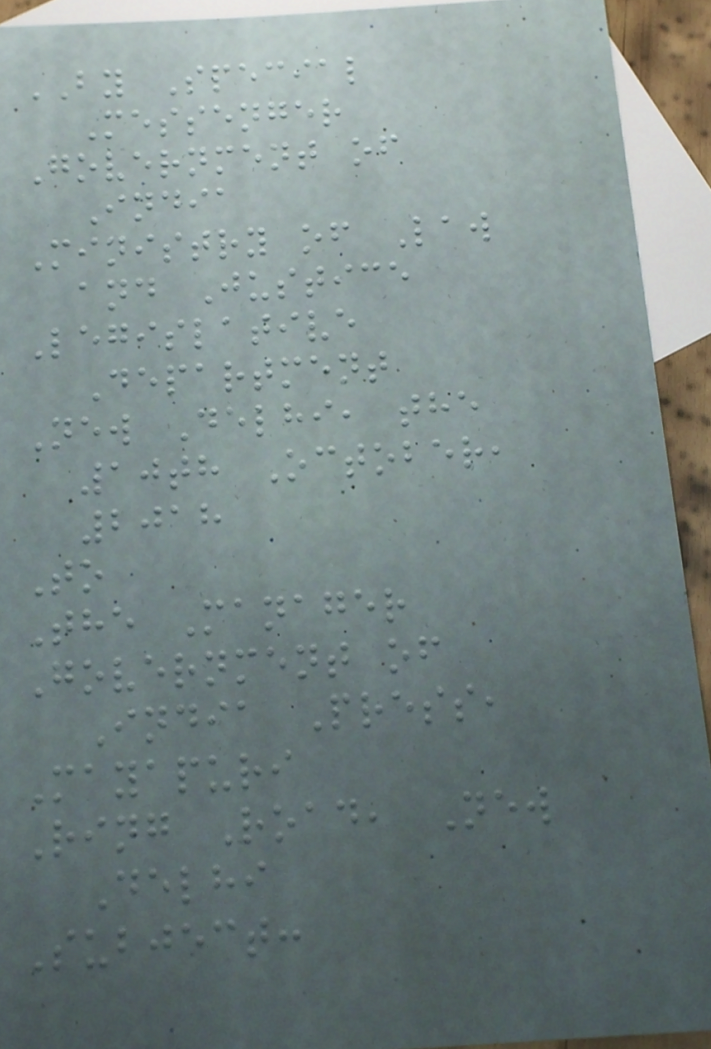BY Special
Messenger
Government of
India
Ministry of Law
and Justice
Legislative
Department
New Delhi, the
10th October,
2018
To
The Manager
Government of
India Press,
Mayapuri
Ring Road, New
Delhi
Subject:
